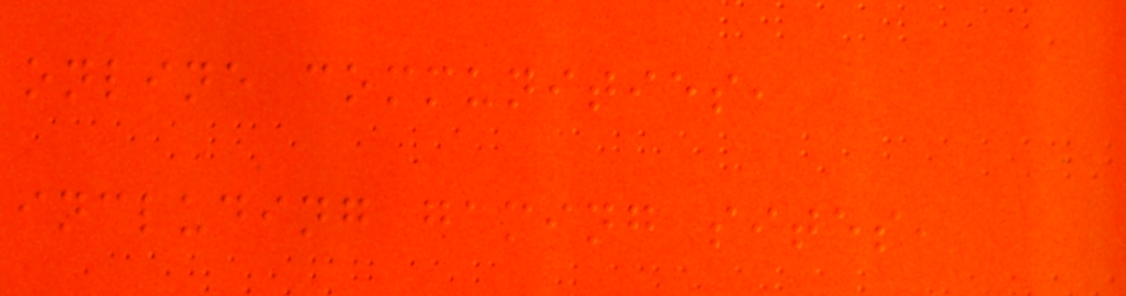online communities,
including gaming sites,
